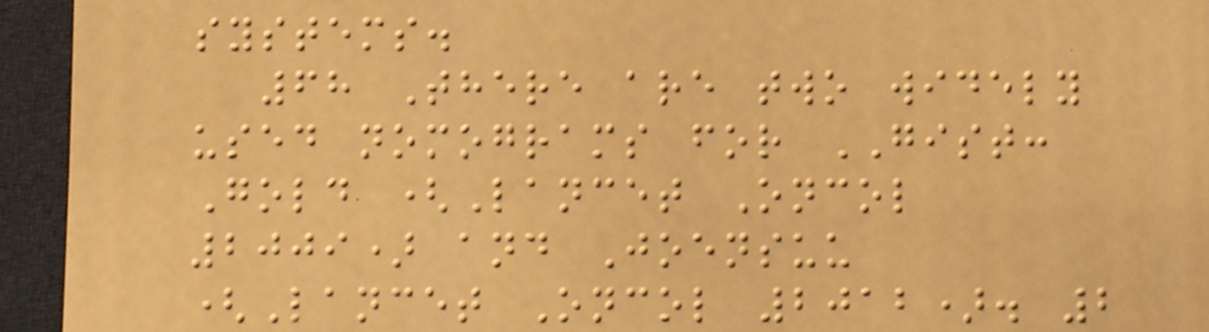systems.
68 There are two widely
used nomograms for GIST:
Gold (Lancet Oncol
2009) and Joensuu
(Lancet Oncol 2012). 2
